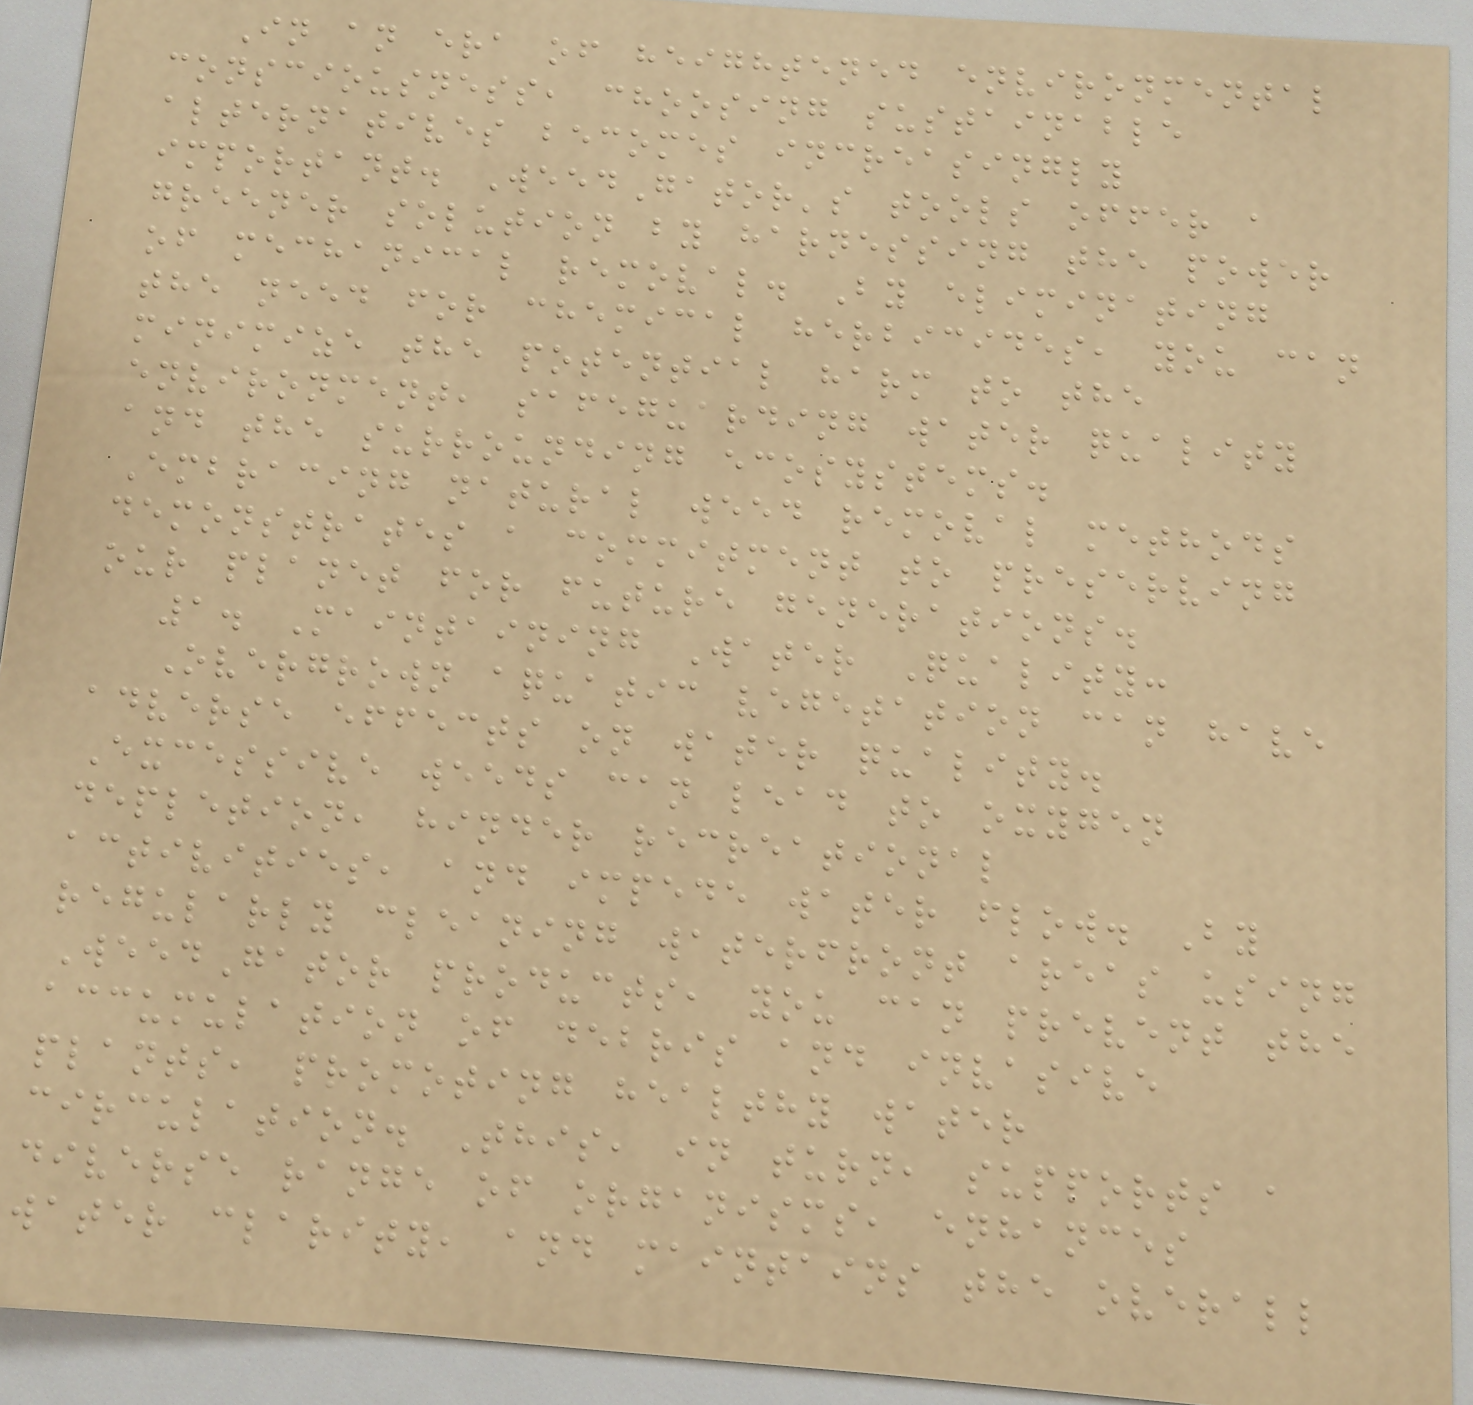In an era of heightened environmental
consciousness, choosing sustainable
alternatives becomes increasingly
important. WeedGator's tools offer a
greener solution by harnessing the power
of mechanical removal. By eliminating
the need for chemical herbicides, you can
minimize the potential harm to the
environment, safeguarding water quality
and the surrounding ecosystems.
Embracing natural weed removal methods
demonstrates a commitment to preserving
our planet for future generations.
1. Maintaining Water Quality:
Overgrown aquatic vegetation can have
adverse effects on water quality.
Excessive weeds can lead to oxygen
depletion, hinder recreational
activities, and impede water flow. By
regularly cleaning waterfront areas using
WeedGator products, you can prevent the
accumulation of debris and invasive
plants, promoting healthy water
circulation. This, in turn, supports a
diverse range of organisms, enhances
water clarity, and maintains the overall
